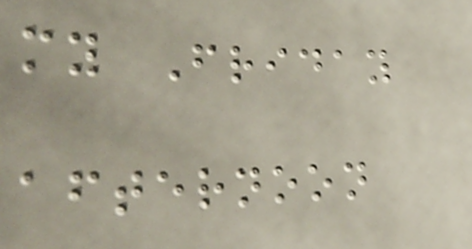my Friday
afternoon
